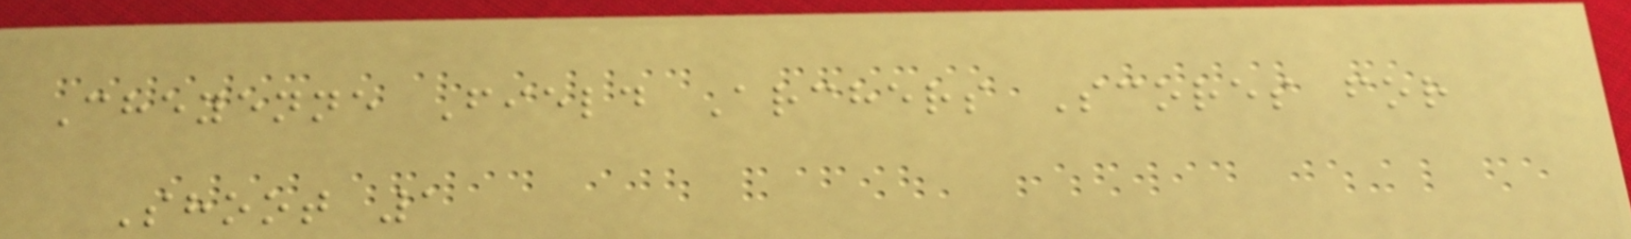Cheyenne Field Archers Scores for
Shoot 1
